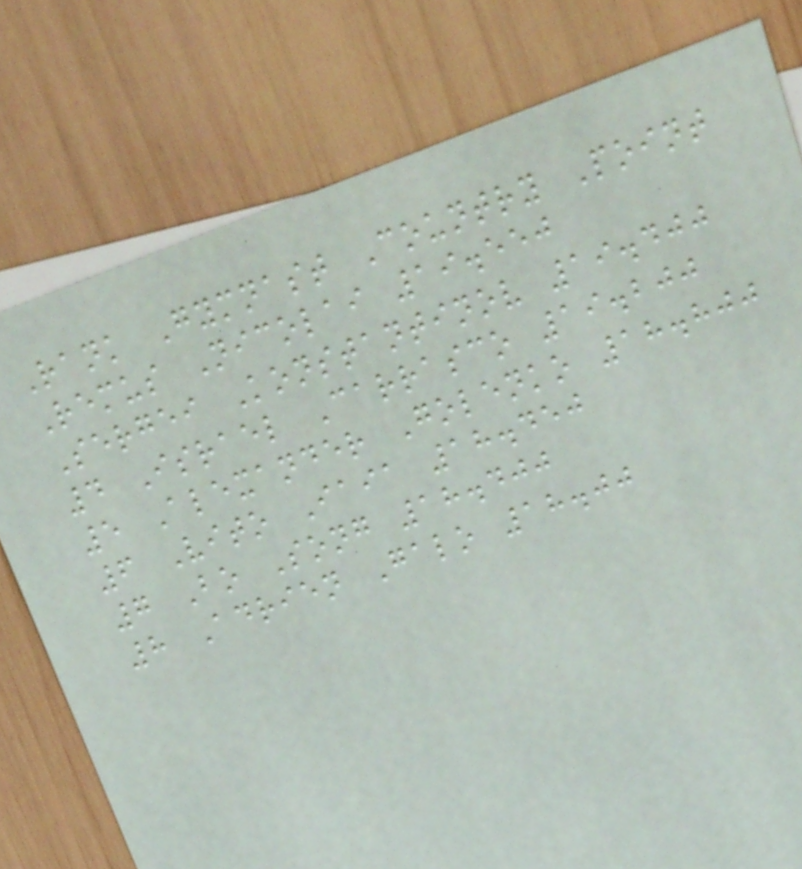Rank Gymnast Country Point
Remus Nicolai 19.550
Sergei Konstantinov 19.400
4 Israel Carrasco 19.200
5 Alexander Golenko 18.800
6 Vito Iaia 18.450
7 Bo Song 18.400
8 Adrien Galo 18.00
